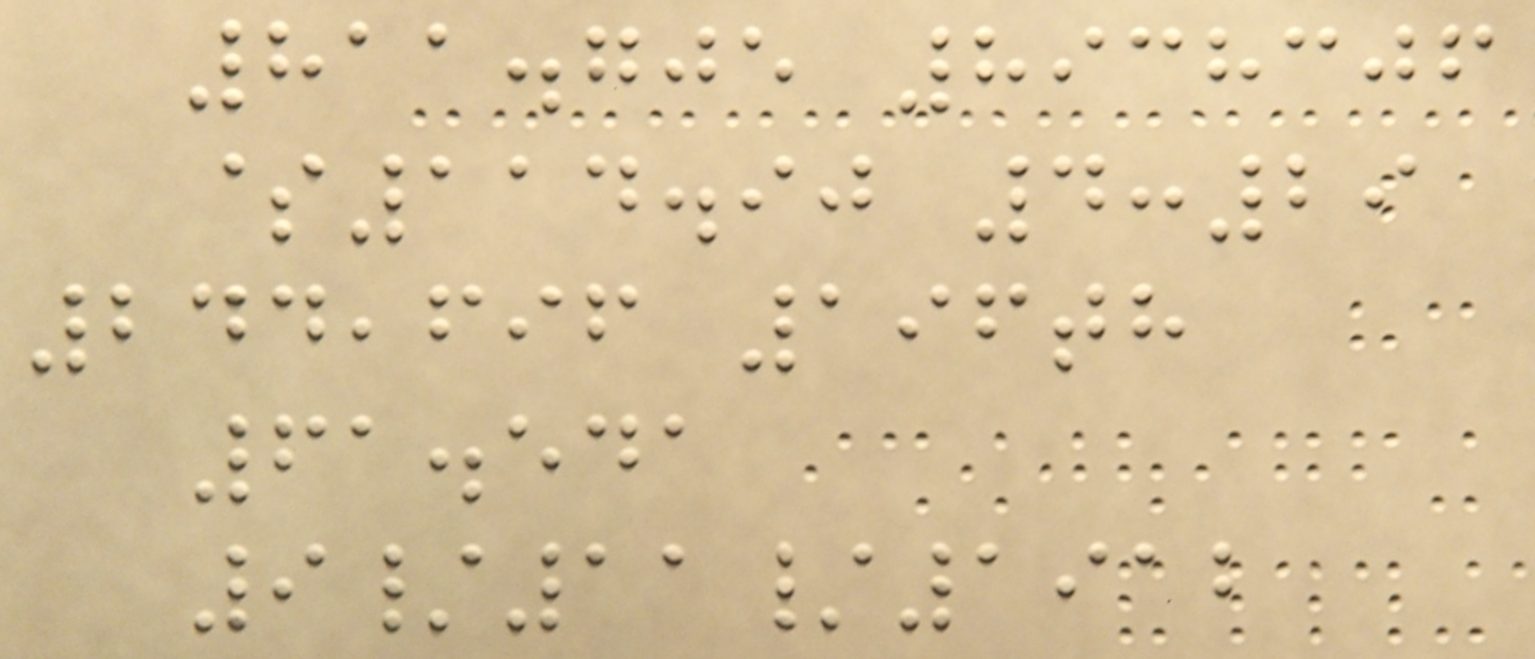811.705 8938306
$114.90 4:29
244,696 196th
61.541
9/11/1912
